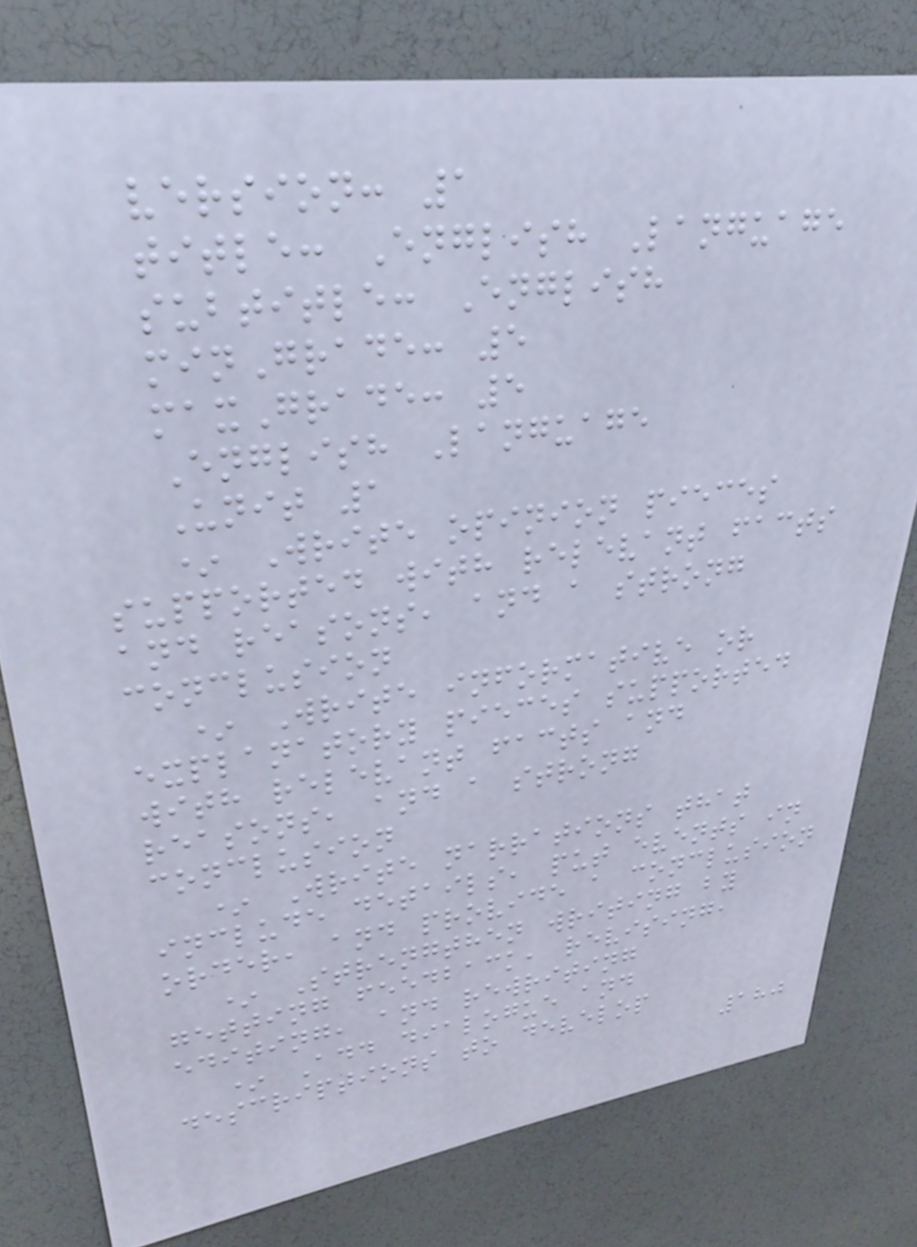version: 1
title: English Language
subtitle: English
minGrade: 5
maxGrade: 5
English Language
Unit 1
* Write opinion pieces
supported with relevant facts
and reasons, and a strong
conclusion
* Write informative or
explanatory pieces supported
with relevant facts and
reasons, and a strong
conclusion
* Write narrations that
include details, put events in
order, and provide a conclusion
* Strengthen writing by
getting feedback, revising,
editing, and rewriting
* Add dialogue and
descriptions to develop
180
